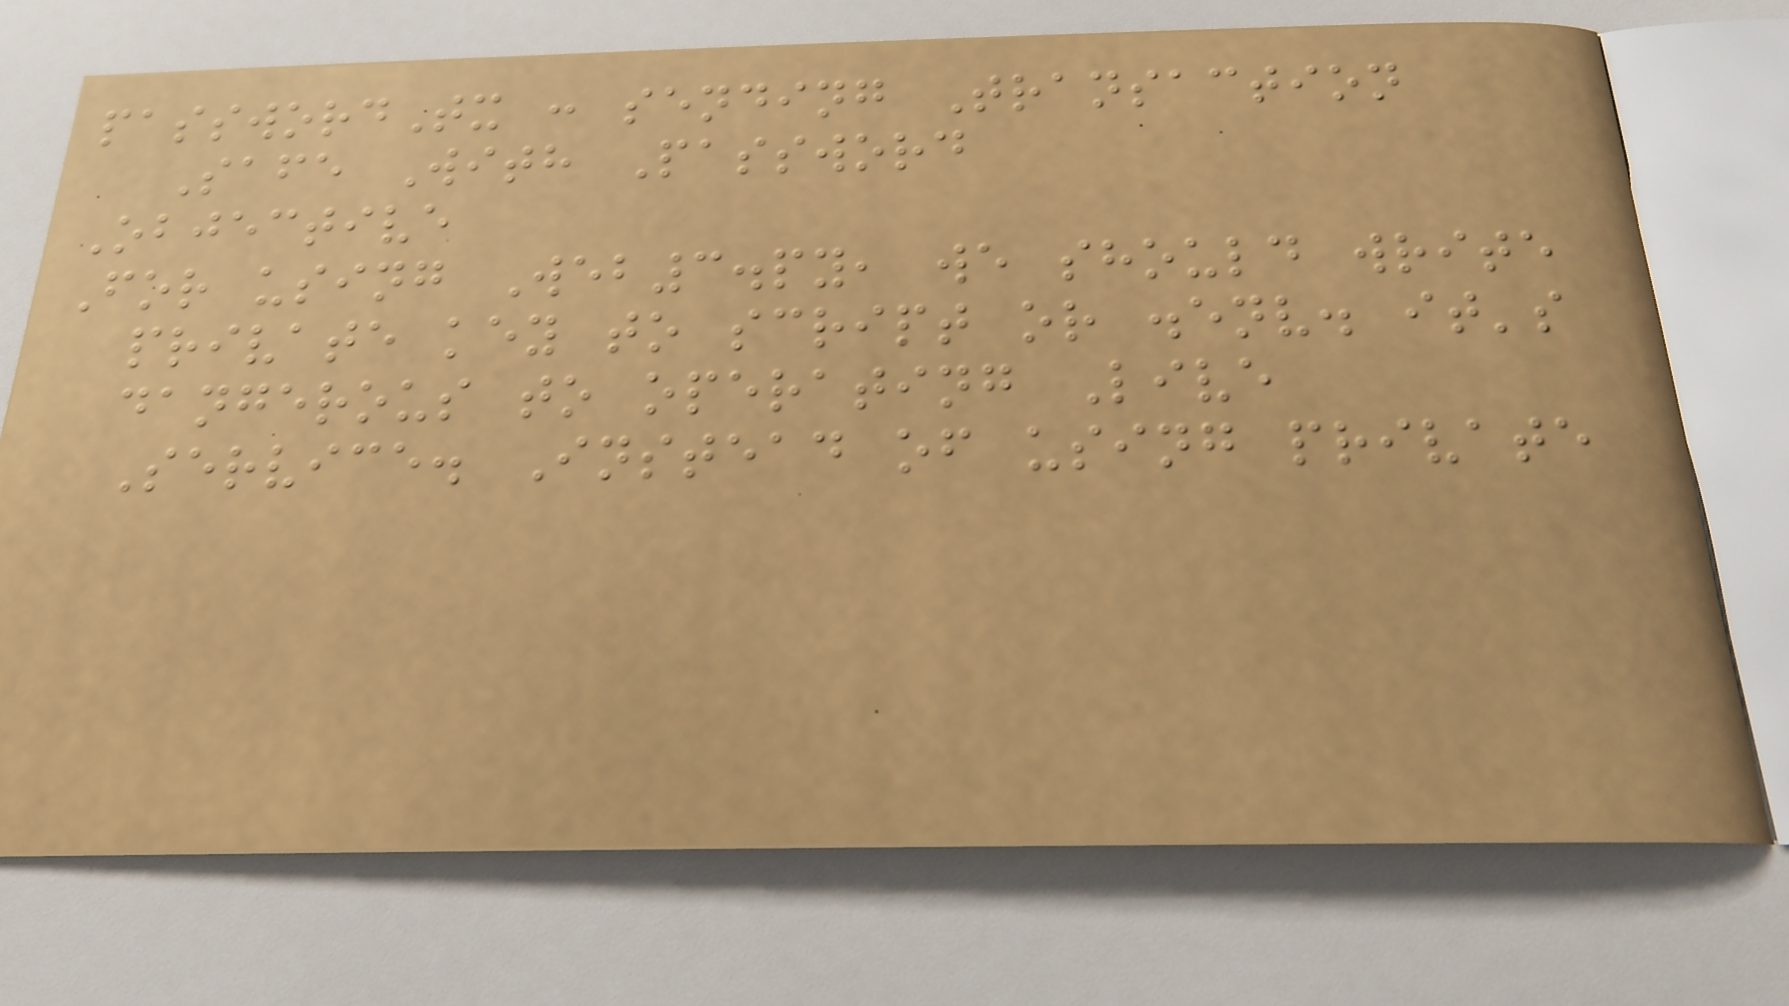passwordTx : sending Transaction
Safe With Password
Objective
For using Web3.py, we should write
private key to script or .env. it's
dangerous to operating Live
Service. Instead of using private
